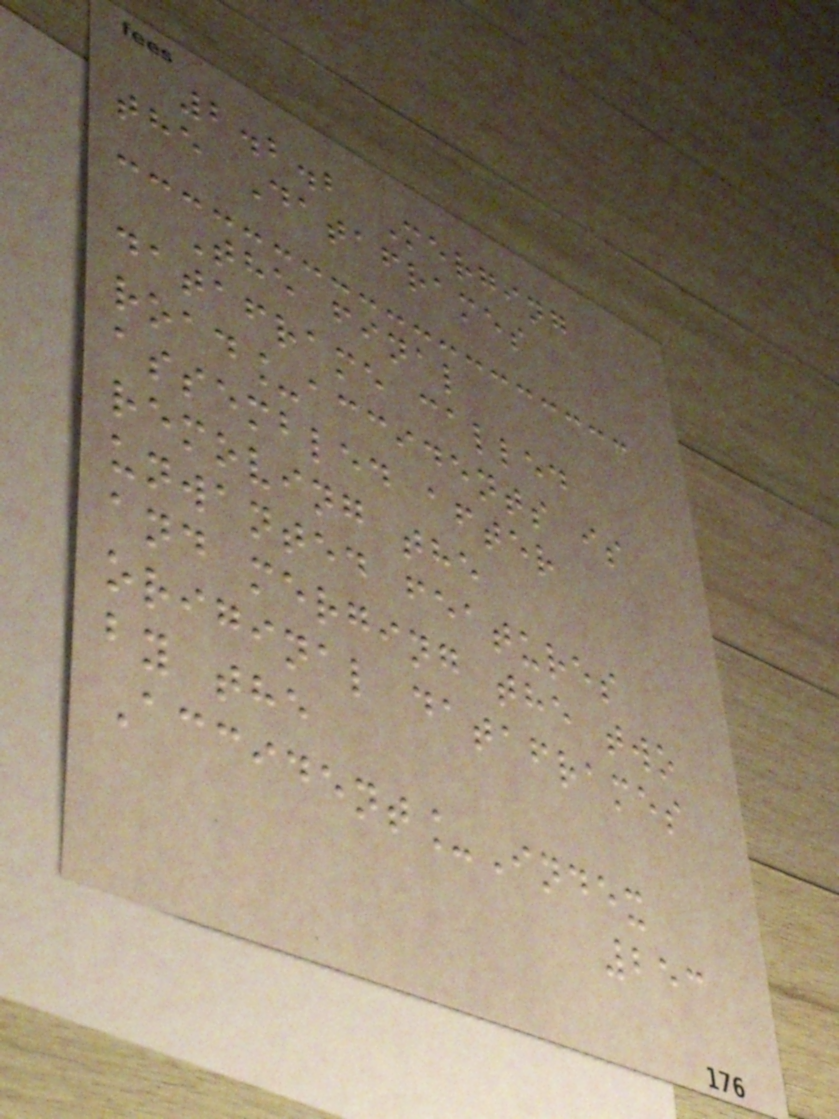2.2.2 Merging
the Dataframes
The final
dataframe called
road_accidents is
assembled after
removing the
unwanted features
and merging the two
original dataframes
by the
Accident_Index
253
